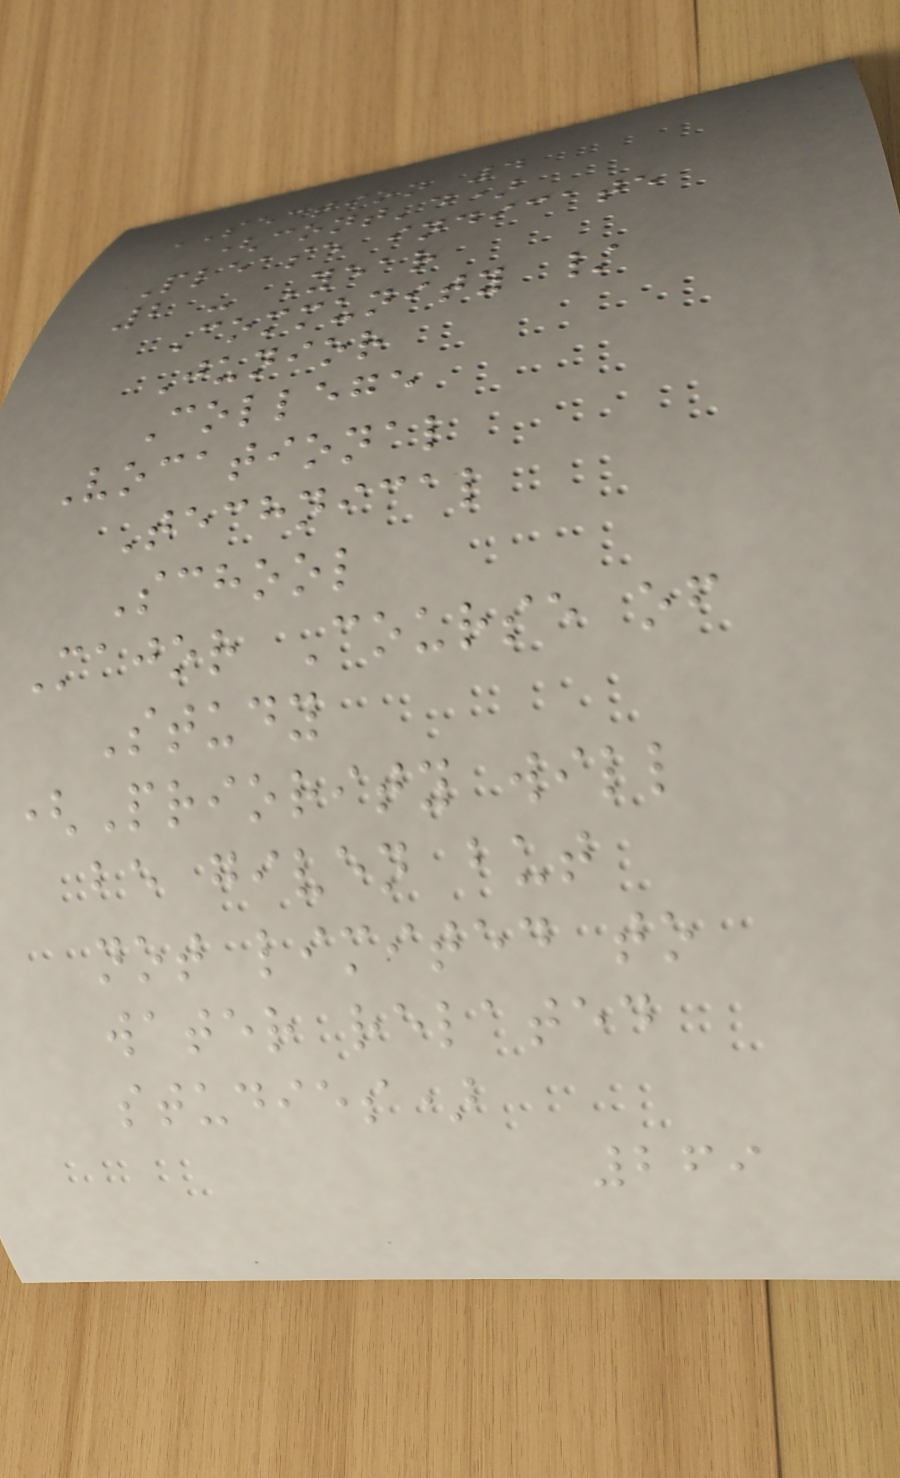SECTION 4
(cont'd)
Please indicate
2 - Year
Community /
Junior
College
Vocational
Technical
School
Major Course of
Study
(Priority will
be given but
not limited to
water related
studies)
269
